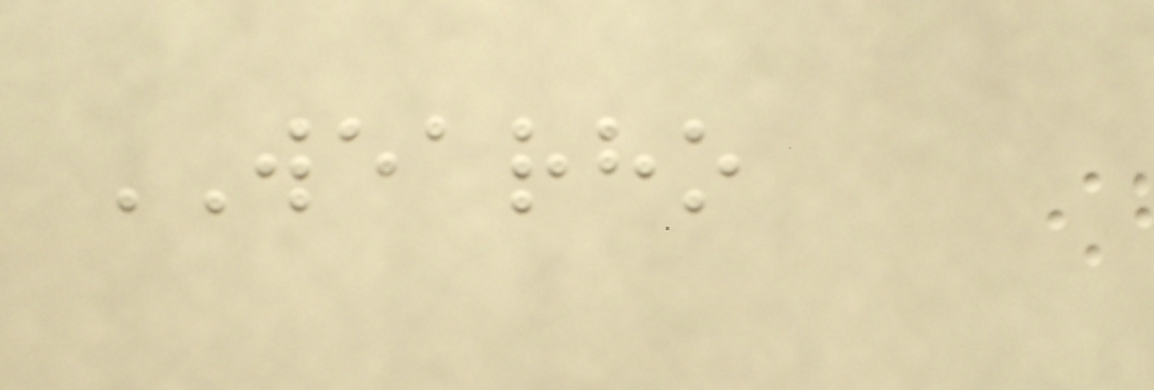WEARHO
